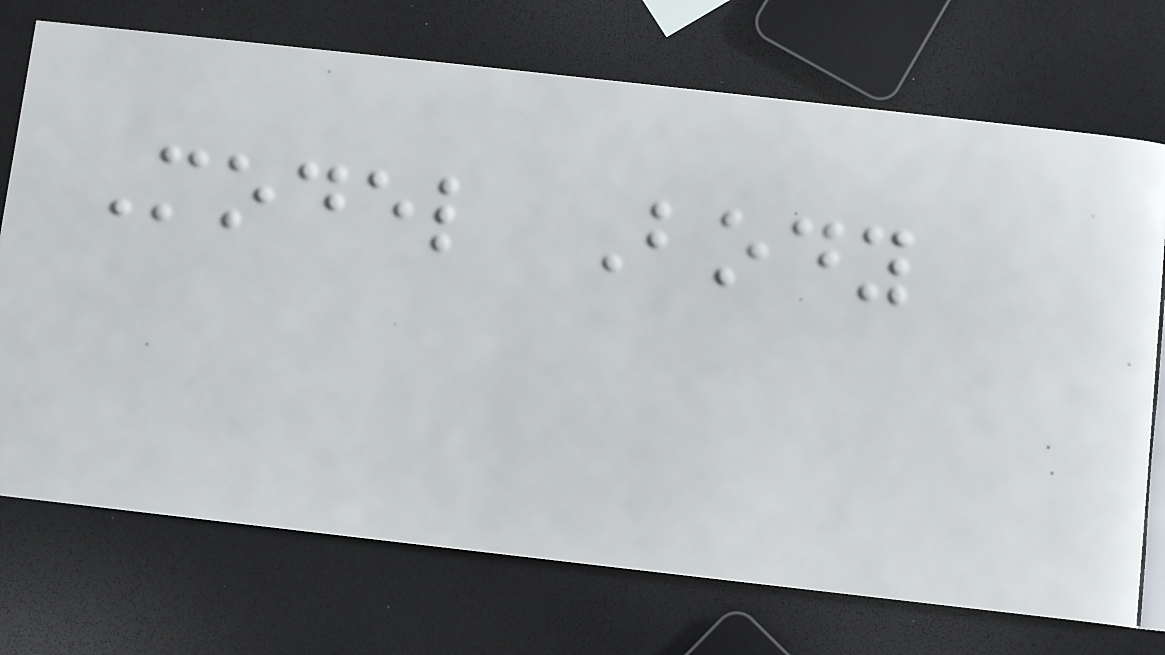Model Body
